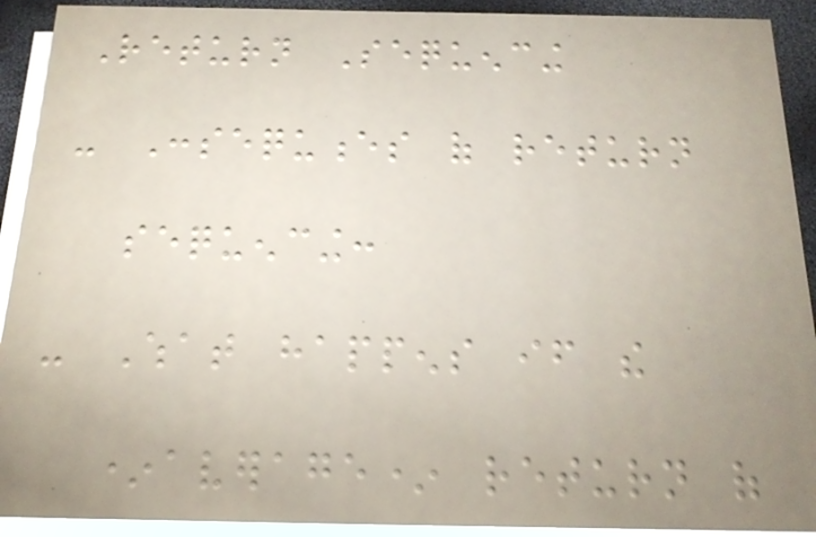Return Sequencing
- Consequences of return
sequencing:
- What happens if the
*average* return of
